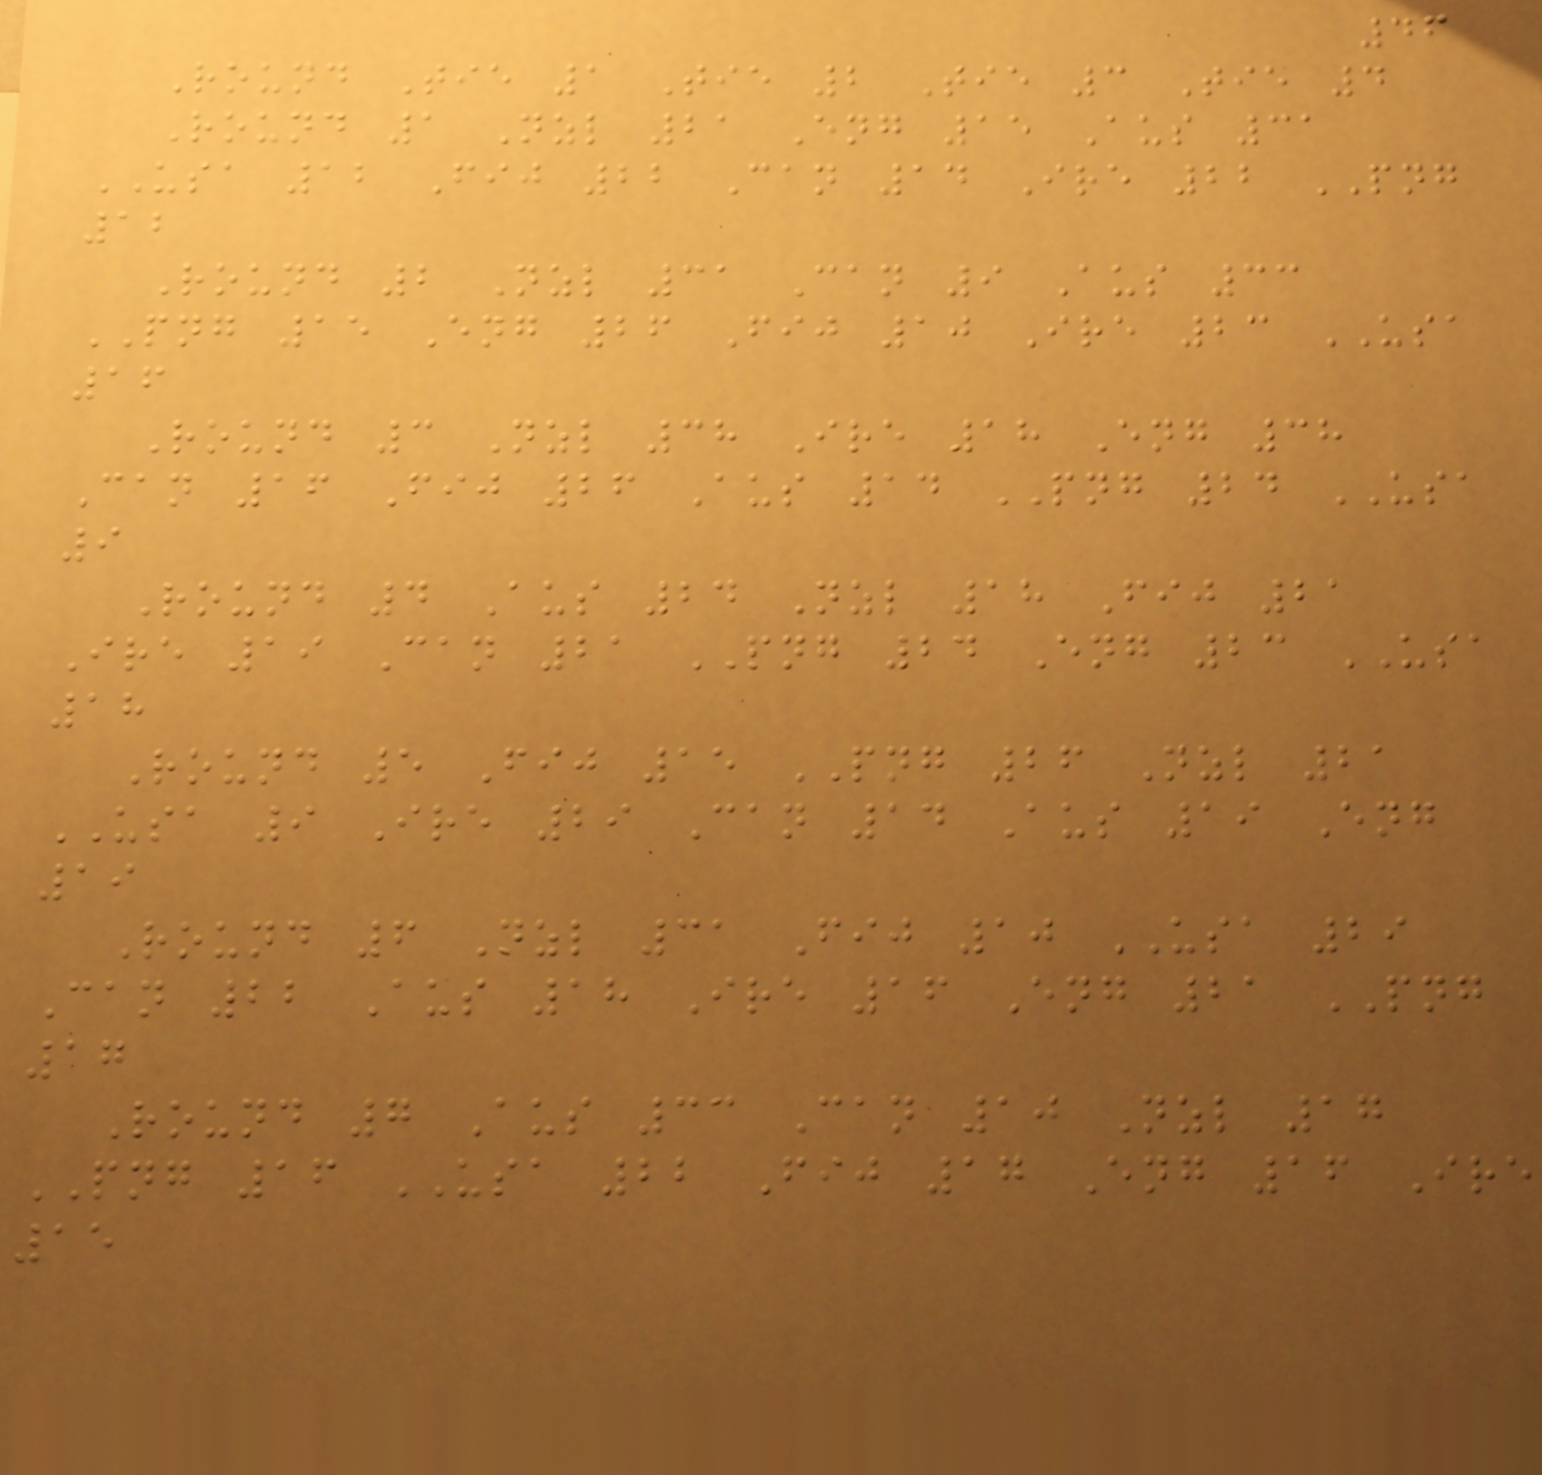46
Round Tie 1 Tie 2 Tie 3 Tie 4
Round 1 Nzl 21 Eng 15 Aus 31
USA 12 Fij 22 Can 14 Ire 22 PNG
12
Round 2 Nzl 31 Can 9 Aus 33
PNG 15 Eng 26 Fij 10 Ire 23 USA
16
Round 3 Nzl 38 Ire 18 Eng 38
Can 16 Fij 26 Aus 14 PNG 24 USA
9
Round 4 Aus 24 Nzl 18 Fij 21
Ire 19 Can 21 PNG 24 Eng 23 USA
18
Round 5 Fij 15 PNG 26 Nzl 21
USA 9 Ire 29 Can 14 Aus 19 Eng
19
Round 6 Nzl 31 Fij 10 USA 29
Can 22 Aus 18 Ire 16 Eng 21 PNG
17
Round 7 Aus 33 Can 10 Nzl 17
PNG 16 USA 22 Fij 17 Eng 16 Ire
15
